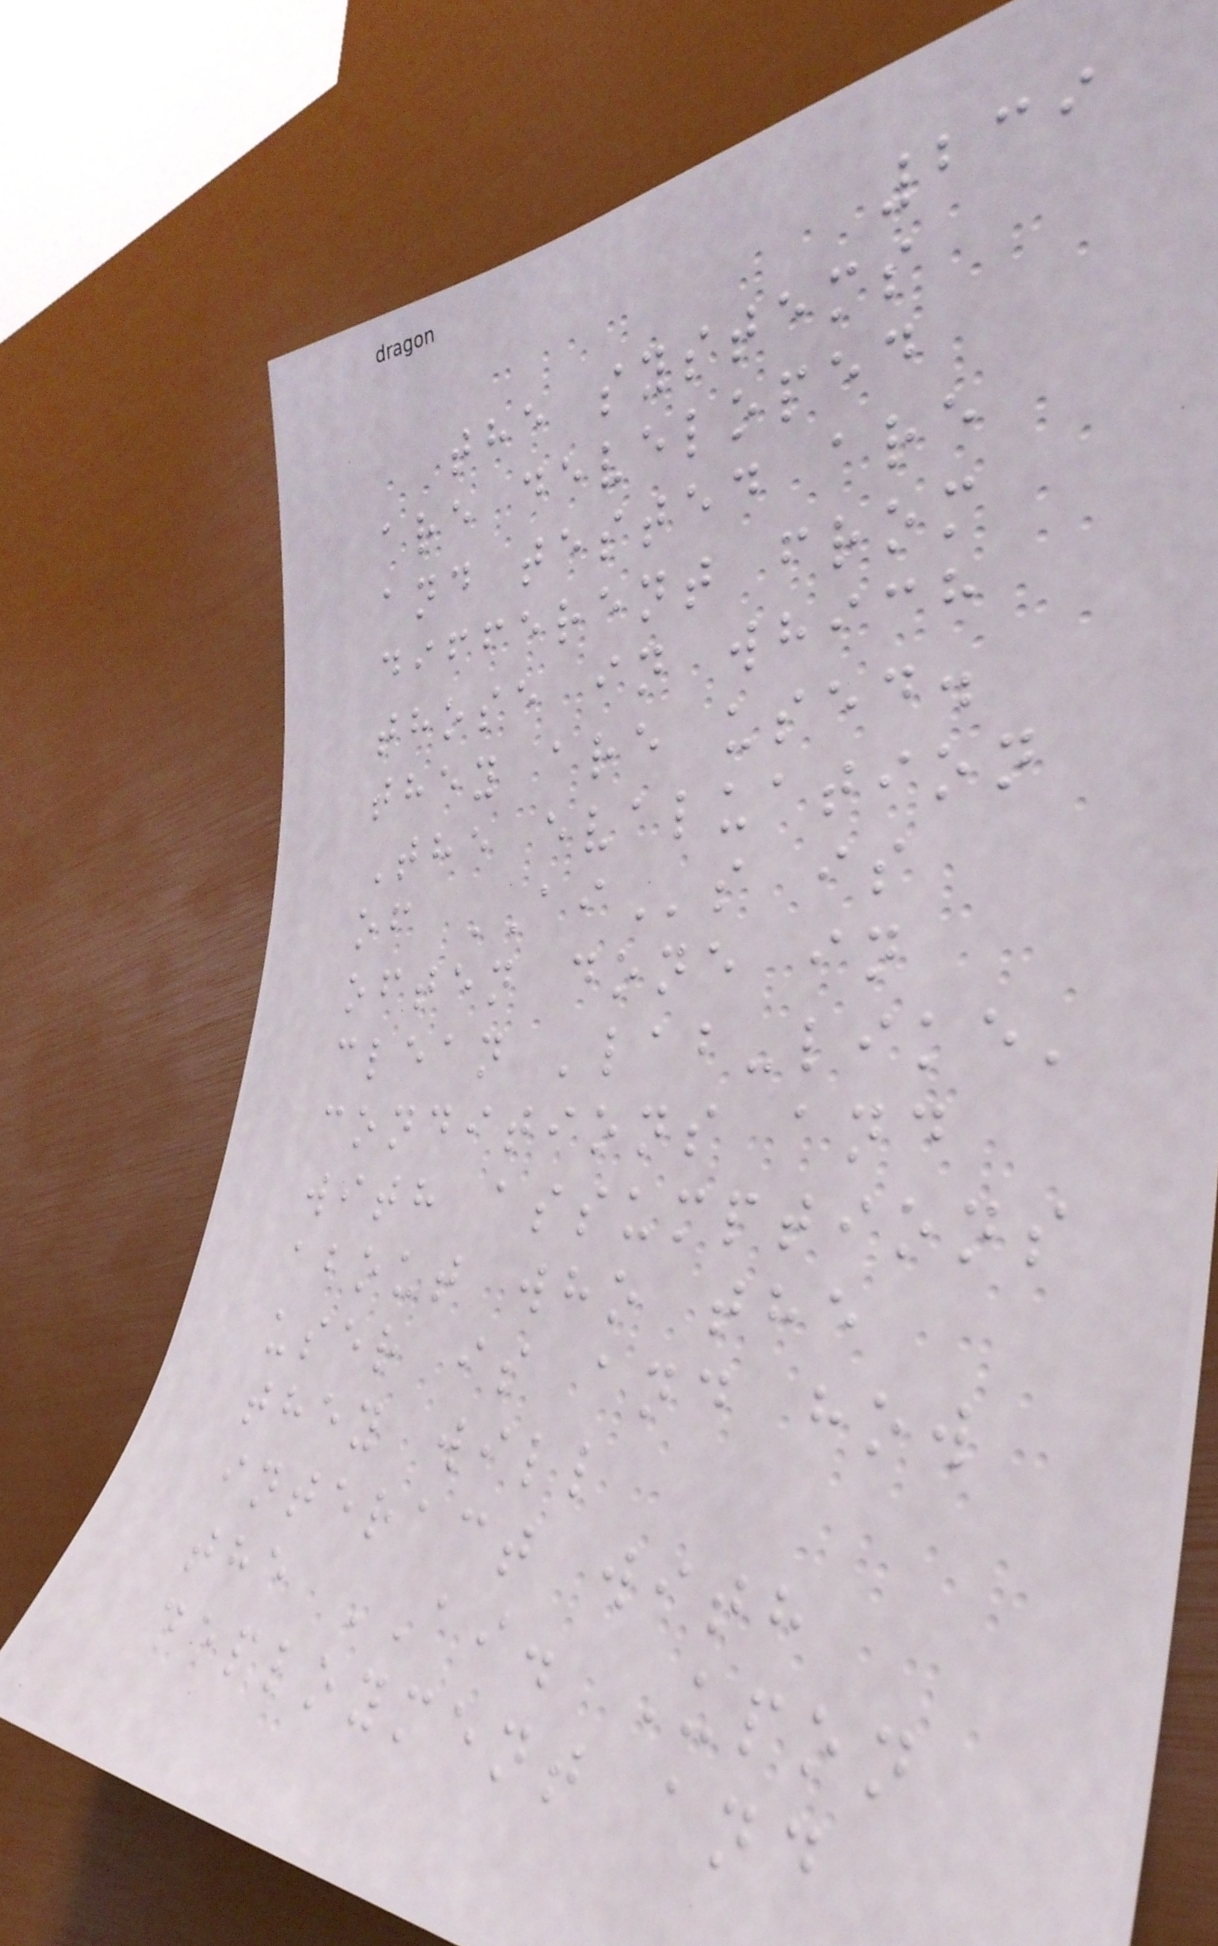239
the systems
are developed
and tested are
different from
those in which
they are used.
The evaluation
of AIs is
often done in
clean 'lab-like'
conditions and
with assumptions
about who the
user is and how
they will
interact with
the AI. Upon
deployment and
